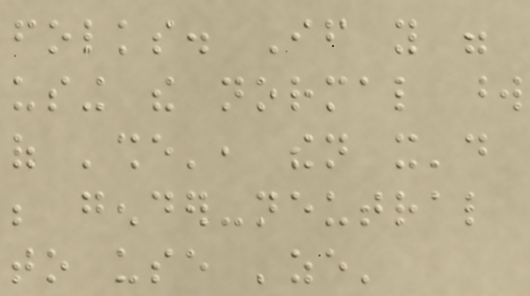folks. If you were
using the normal word
of 'she', then it'd
be gender-neutral
to use 'ze'
